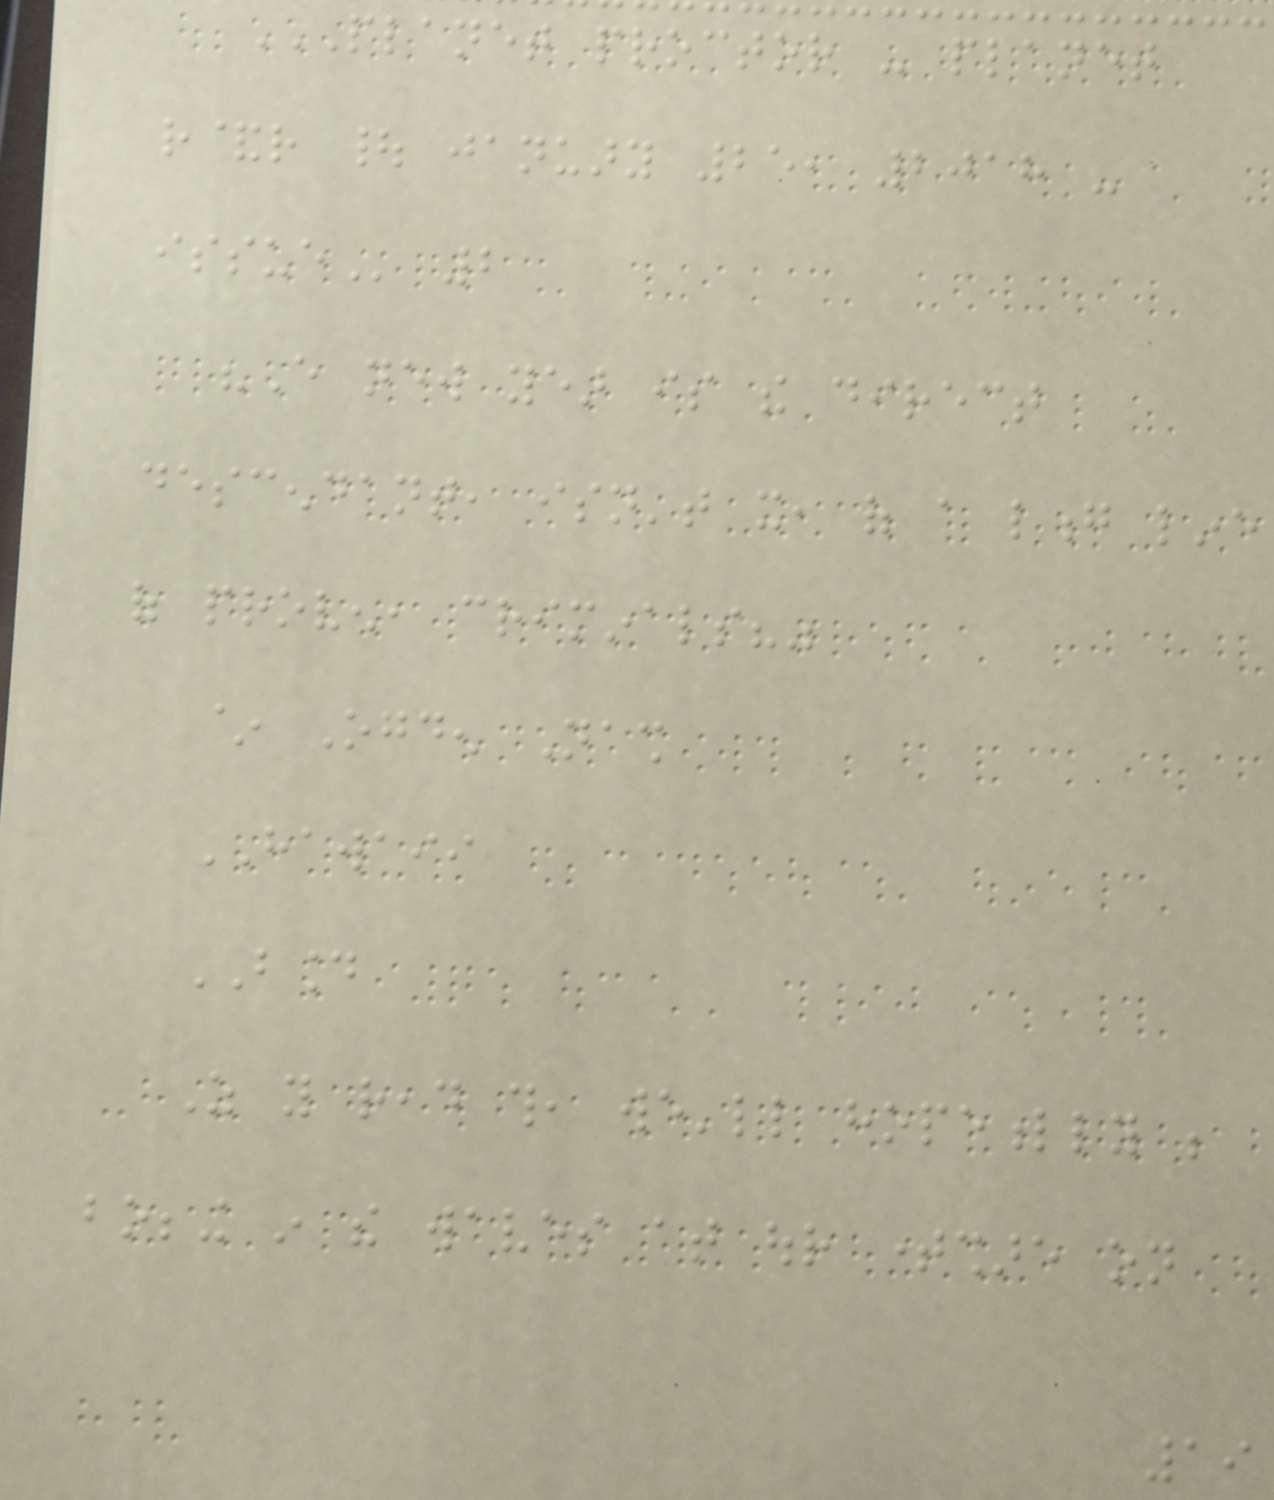PLANET PROCTOR - PLANET
R&R | JANUARY 25, 2018 -
ISSUE 2
"Every new year is the direct
descendant, isn't it, of a long line
of proven, criminals?"
~ Ogden Nash
HAWAII
BOUND
As you read this, we'll hopefully be
bobbing in the waves at our timeshare on
19
